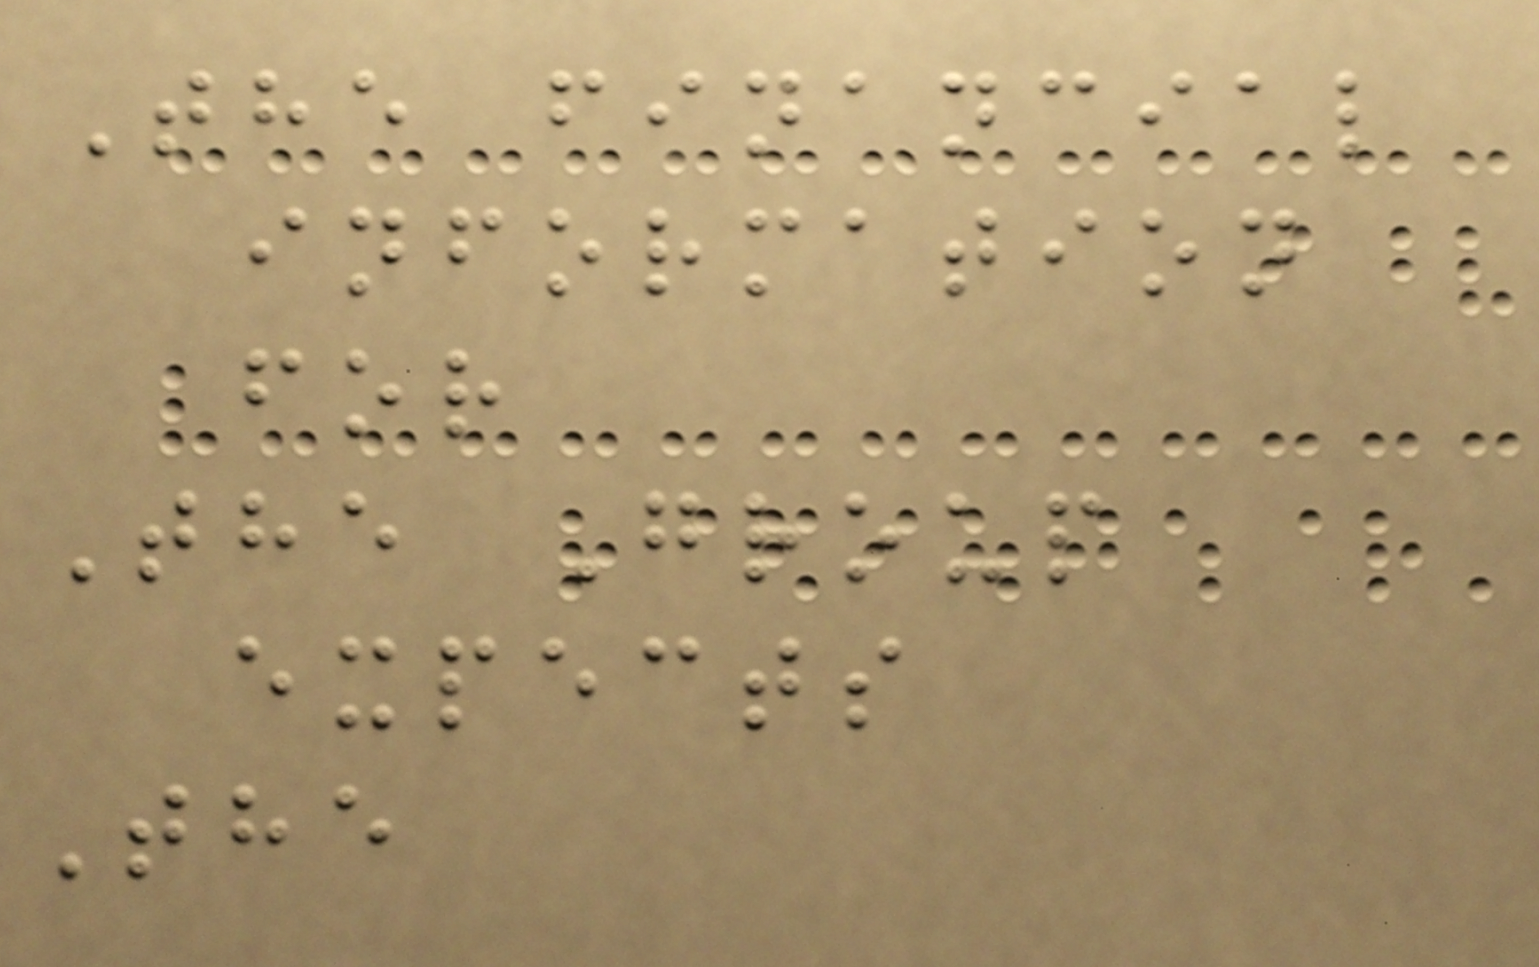The financial
information
for
The Group
expects
The
